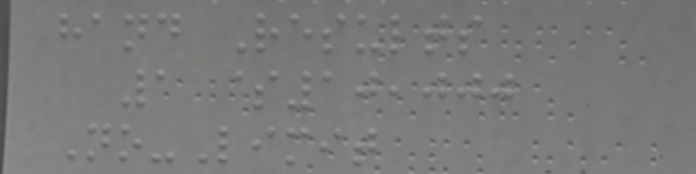hand Results
1 $10,000
No-Limit
